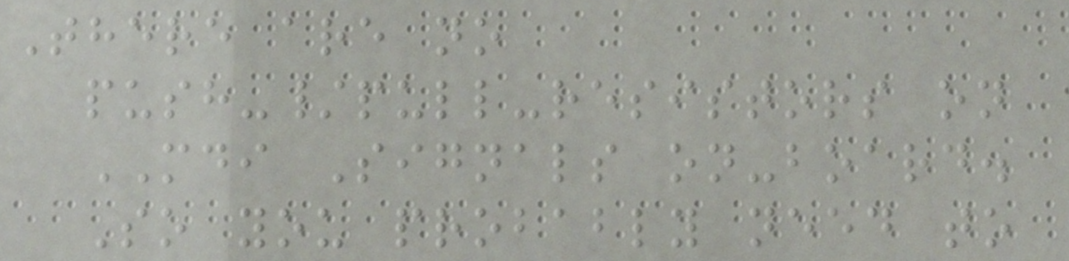There are no
push-/pull-resistors on
MDI Signals on-board.
So you probably need to
